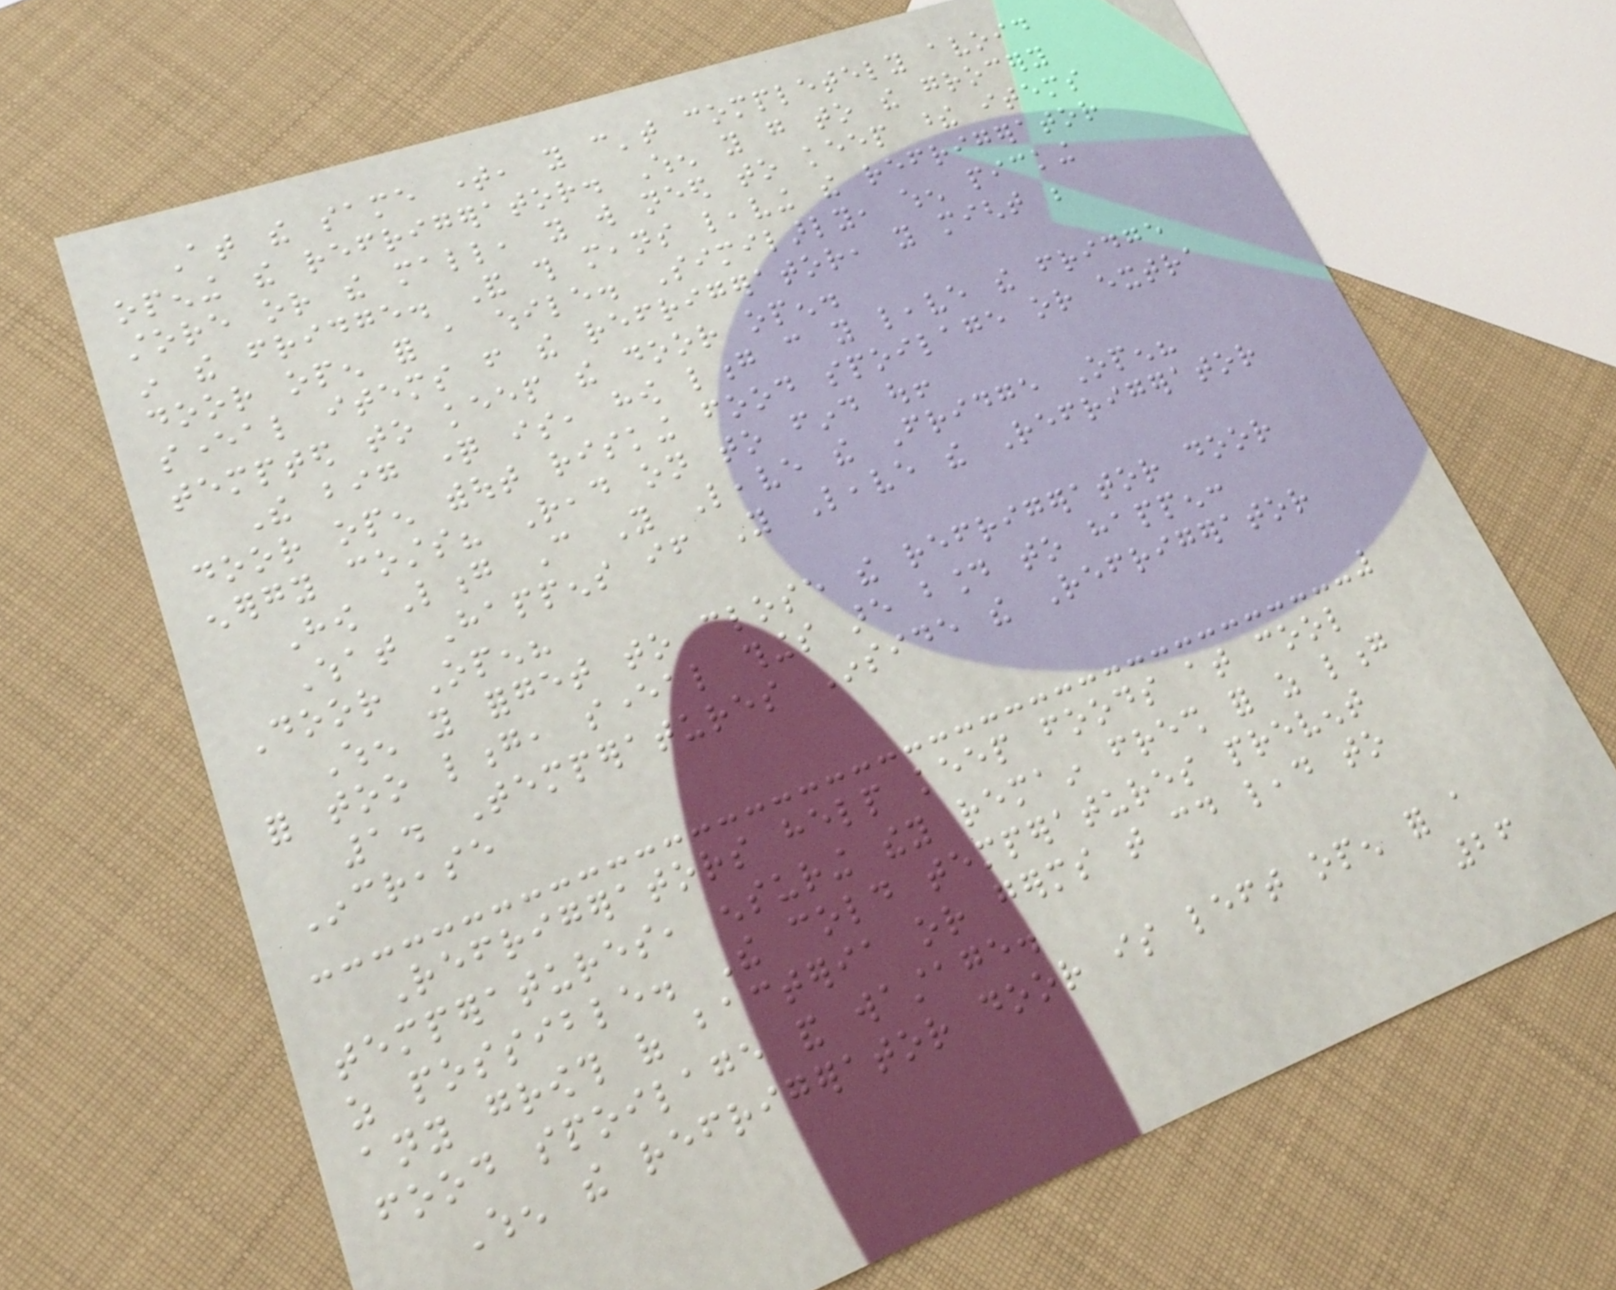At the same time, you can't completely avoid
opening the refrigerator. When you go to the grocery
store or the mall, you will need to keep these items
in the fridge. And this means leaving the refrigerator
door open for a while. Similarly, when picking
several items from the refrigerator, you might be
tempted to keep the door open.
The big question is, how long can you leave the fridge
door open without risking food spoilage or extra
energy costs? Read on to find out!
How Long Can You Leave the Fridge Open?
What Happens if You Leave the Refrigerator
Door Open?
When you forget to close the refrigerator door
for too long, several things are bound to happen:
1. Temperatures Inside the Refrigerator
Increase
Refrigerators help keep foods at cool
temperatures, ensuring they remain fresh for as long
as possible. The cold temperatures prevent
any growth of bacteria or germs that could lead to
food spoilage and wastage.
When the refrigerator door is left open for a
26
